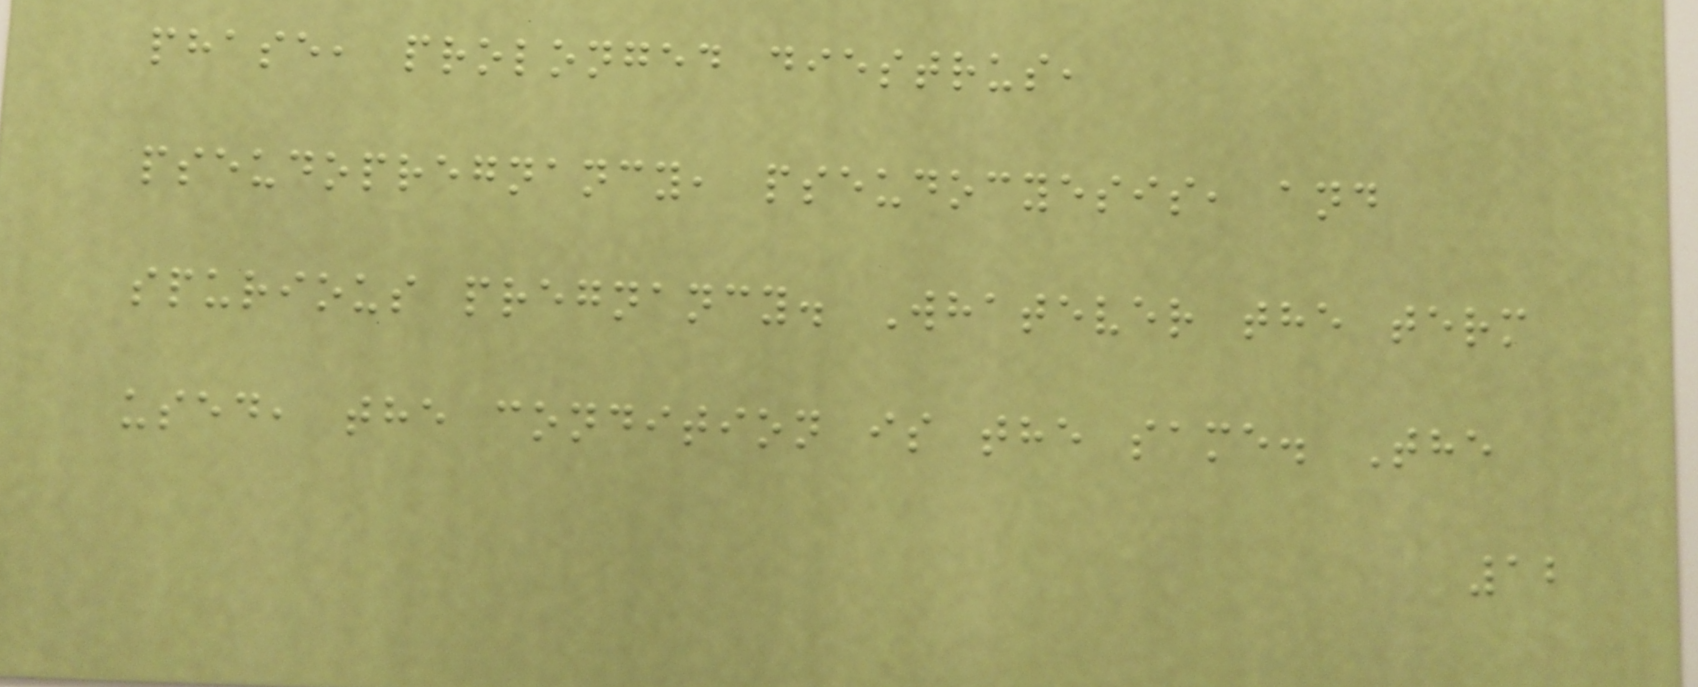phase, prolonged diestrus,
pseudopregnancy, pseudocyesis, and
spurious pregnancy. Whatever the term
used, the condition is the same. The
12
